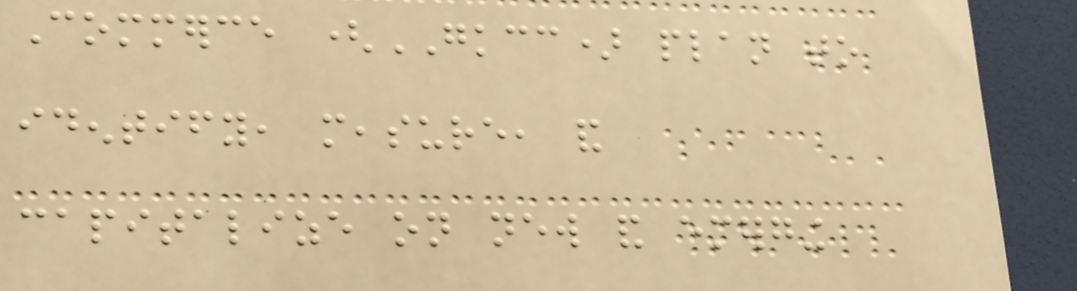Commerce (GKCC) plan to
identify, measure, and
capitalize on new and emerging
